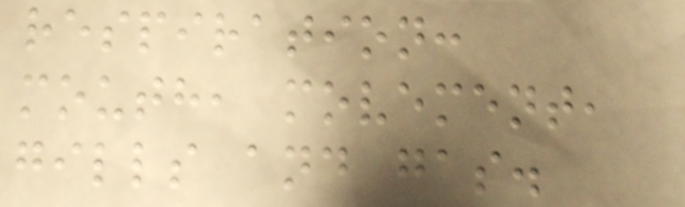respiration:
mouth, movement,
gills and gas.
